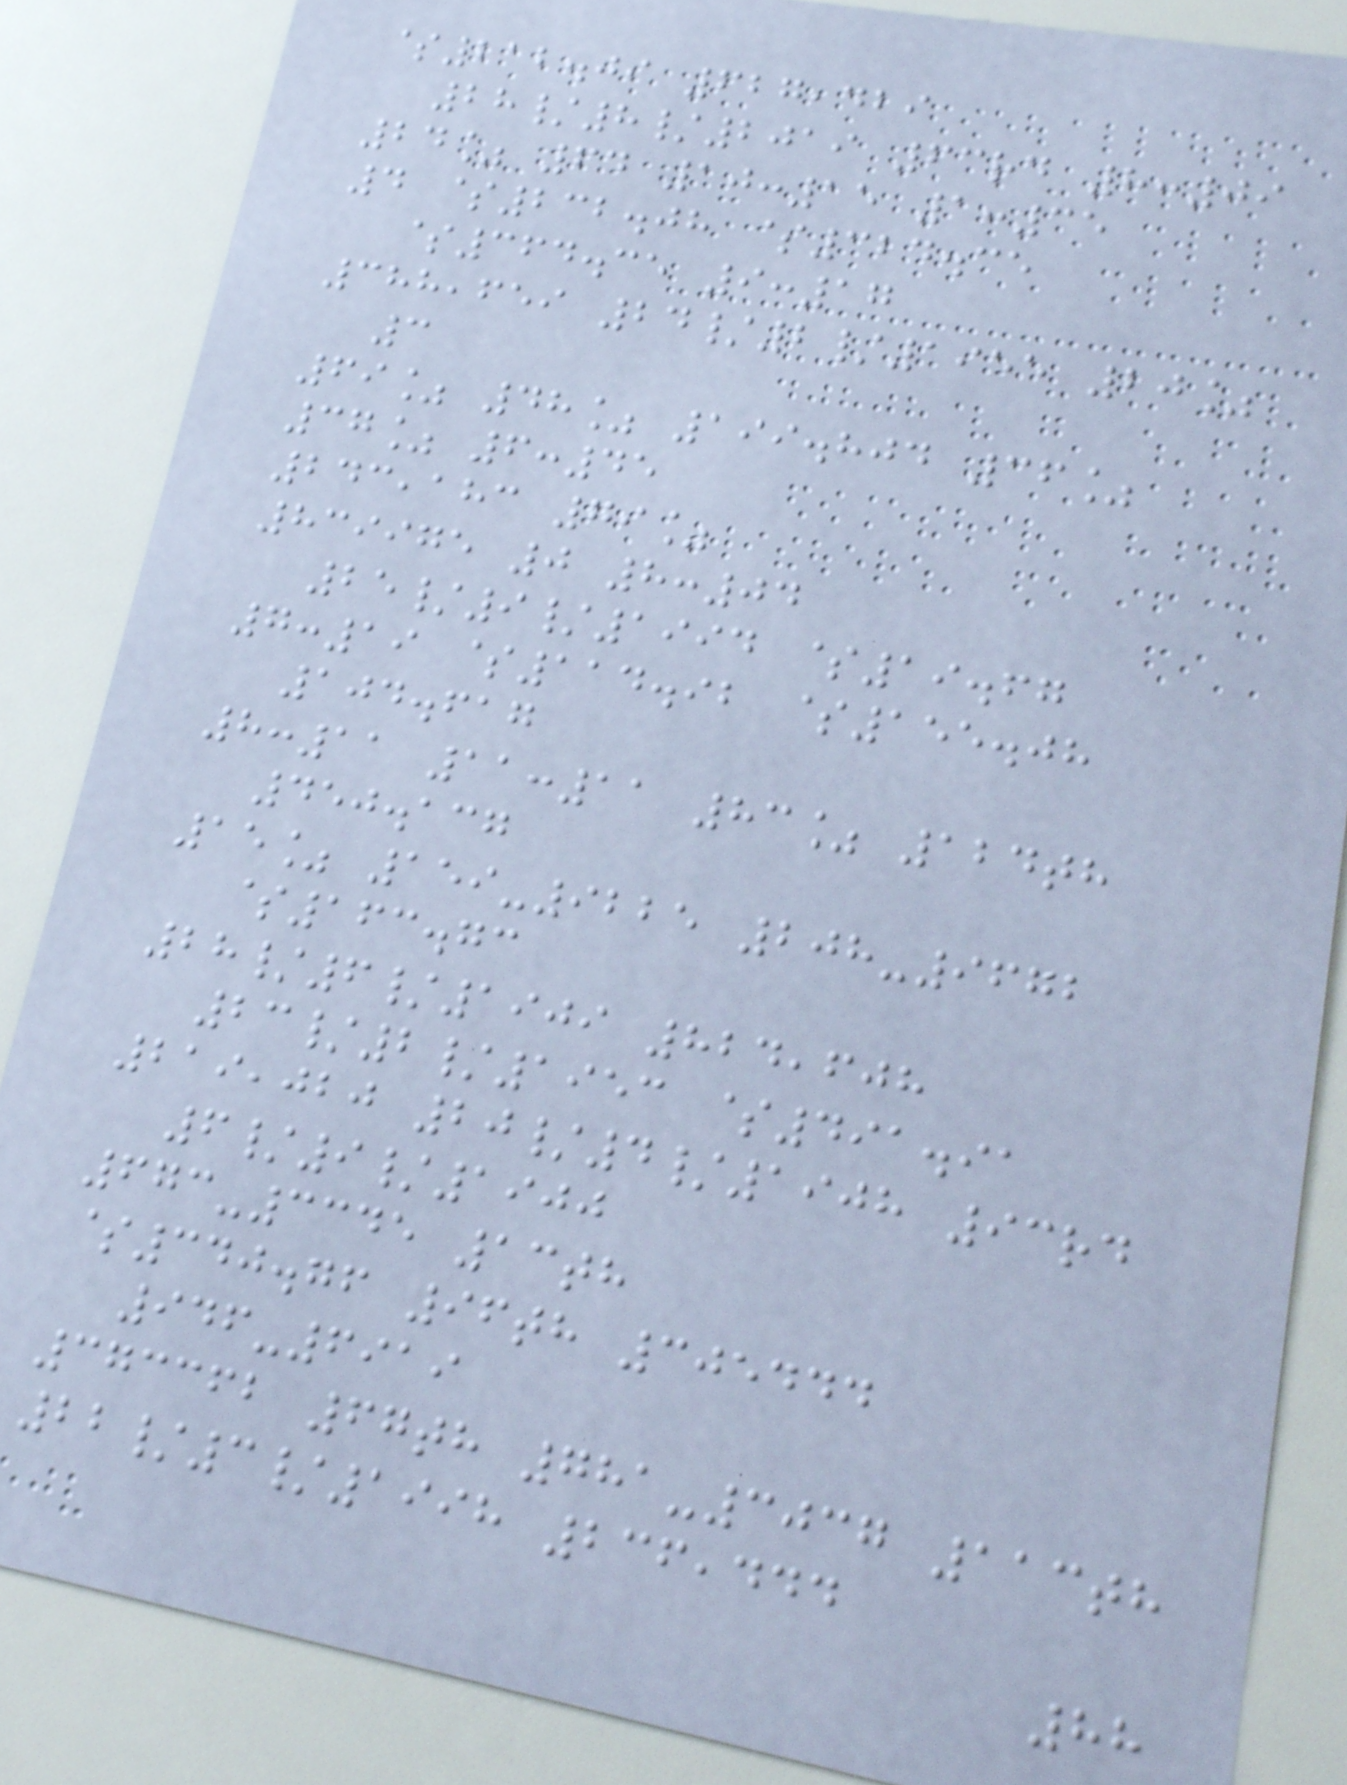$212.09 627,429
28/8/2019 63rd 8:09
24% 64 10:15 1:35
4 $232.08 $324.35
$364.35 9:17
388,659 24/2/1955 20%
3
69% 48% 199.804 36%
37% 6:45
243,183 79%
839975 0 8:04
25/9/1994 $19.67
7:19 $114.92 $155.08
104.617
8:11 11:11 83% 124th
450.137
15% 159-9225 208-9672
$163.73
28/6/1909 824,608
23/2/1953 $491.91
219,020 20/4/1908 93rd
6/9/1900
673-3345 13th
$340.76 96th 305444
946-6919
373362 67th 781-3037 113th
22/3/1998 236,444
88
